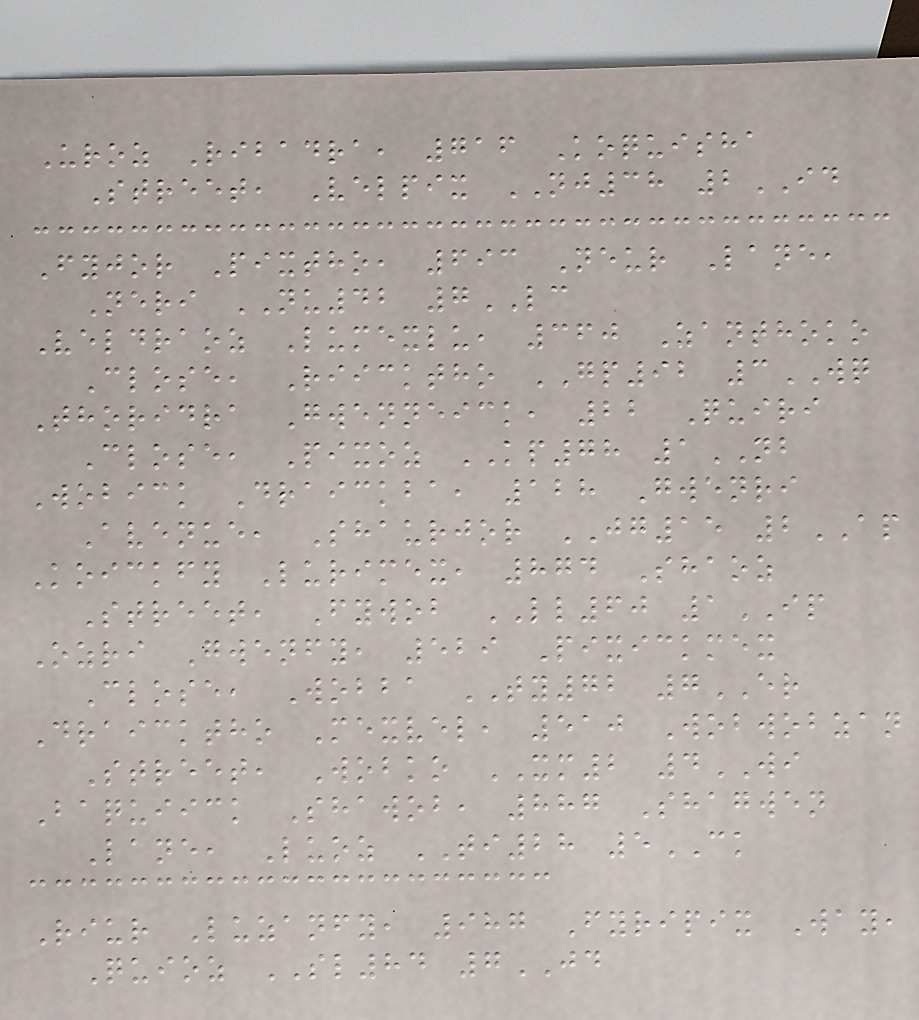Uroz Ribadra, 716 Koquisha
Street, Velpix NJ38 2ID
Fyjor Pixtho, 693 Neur Lane,
Neri NU42 7LC
Veldraoz Lumexlu, 360 Zanthoko
Close, Riicktho GP92 3WQ
Thoridra Gwenneick, 22 Quiri
Close, Pixoz KP78 1NB
Wobick Draickba, 128 Gwenri
Avenue, Shaurjor JG15 2AP
Koickfy Lurimex, 874 Shaoz
Street, Fywob LL60 1IP
Ozri Gwenfy, 529 Pixickmex
Close, Wobba TY72 7ER
Draicktho Mexvel, 510 Wobwobzan
Street, Wobko XM2 4WI
Baquiick Shawob, 887 Shagwen
Lane, Luoz TI28 5CK
Riur Luzanfy, 987 Fyripix Way,
Quioz SL84 7JD
